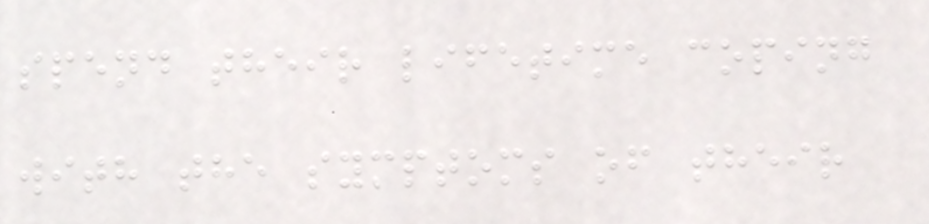spend their lifetime coping
with the symptoms of their
